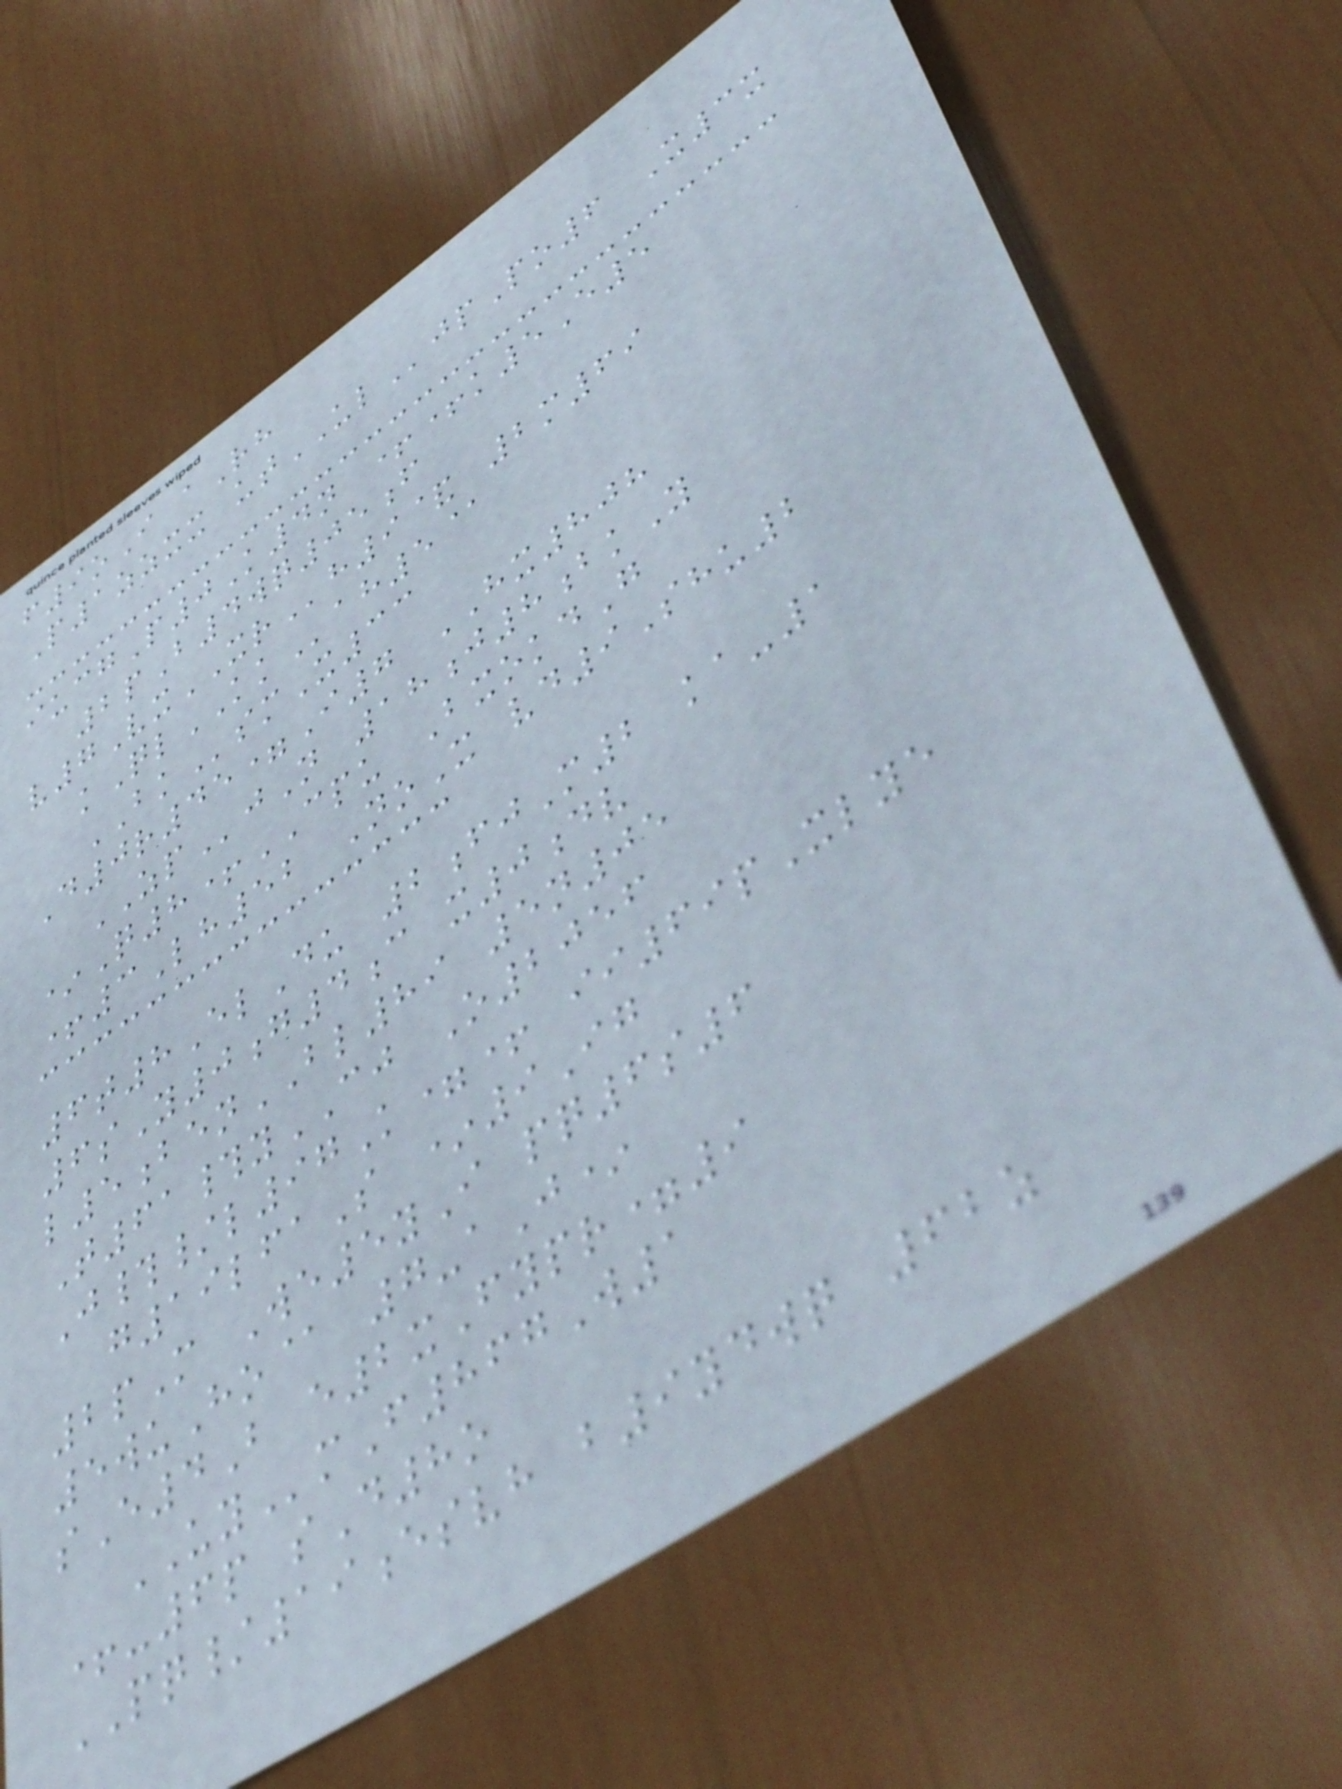f9oI aRh
P1zzxx utULjpPo6 X3x
iucgP0K4n ++k5E5
2pB4wq05f
v7VxXRh9& 2m69
kQlKKah5@
BKsmX33
D0r45=I7 HX808
ZPjN 18j8bkY
*Q8+CPU BxokdG
+3Lh52 NoX vd9Shu2
6t8ElDu 2fjM2 ka-1
6sY0g4c x0dv
l5benBL89 5n05
T61#yCJ O2056
J#/l97K=+ ii69pXlye
g19lfaS *9Ig
2pM We5yI pq6s6
5wuHo@ 7-aJ*
sE4B e2xFypr=9
UYmF867W1
+-6p sD8o
PQ/19esvh b9ydwq 62z
